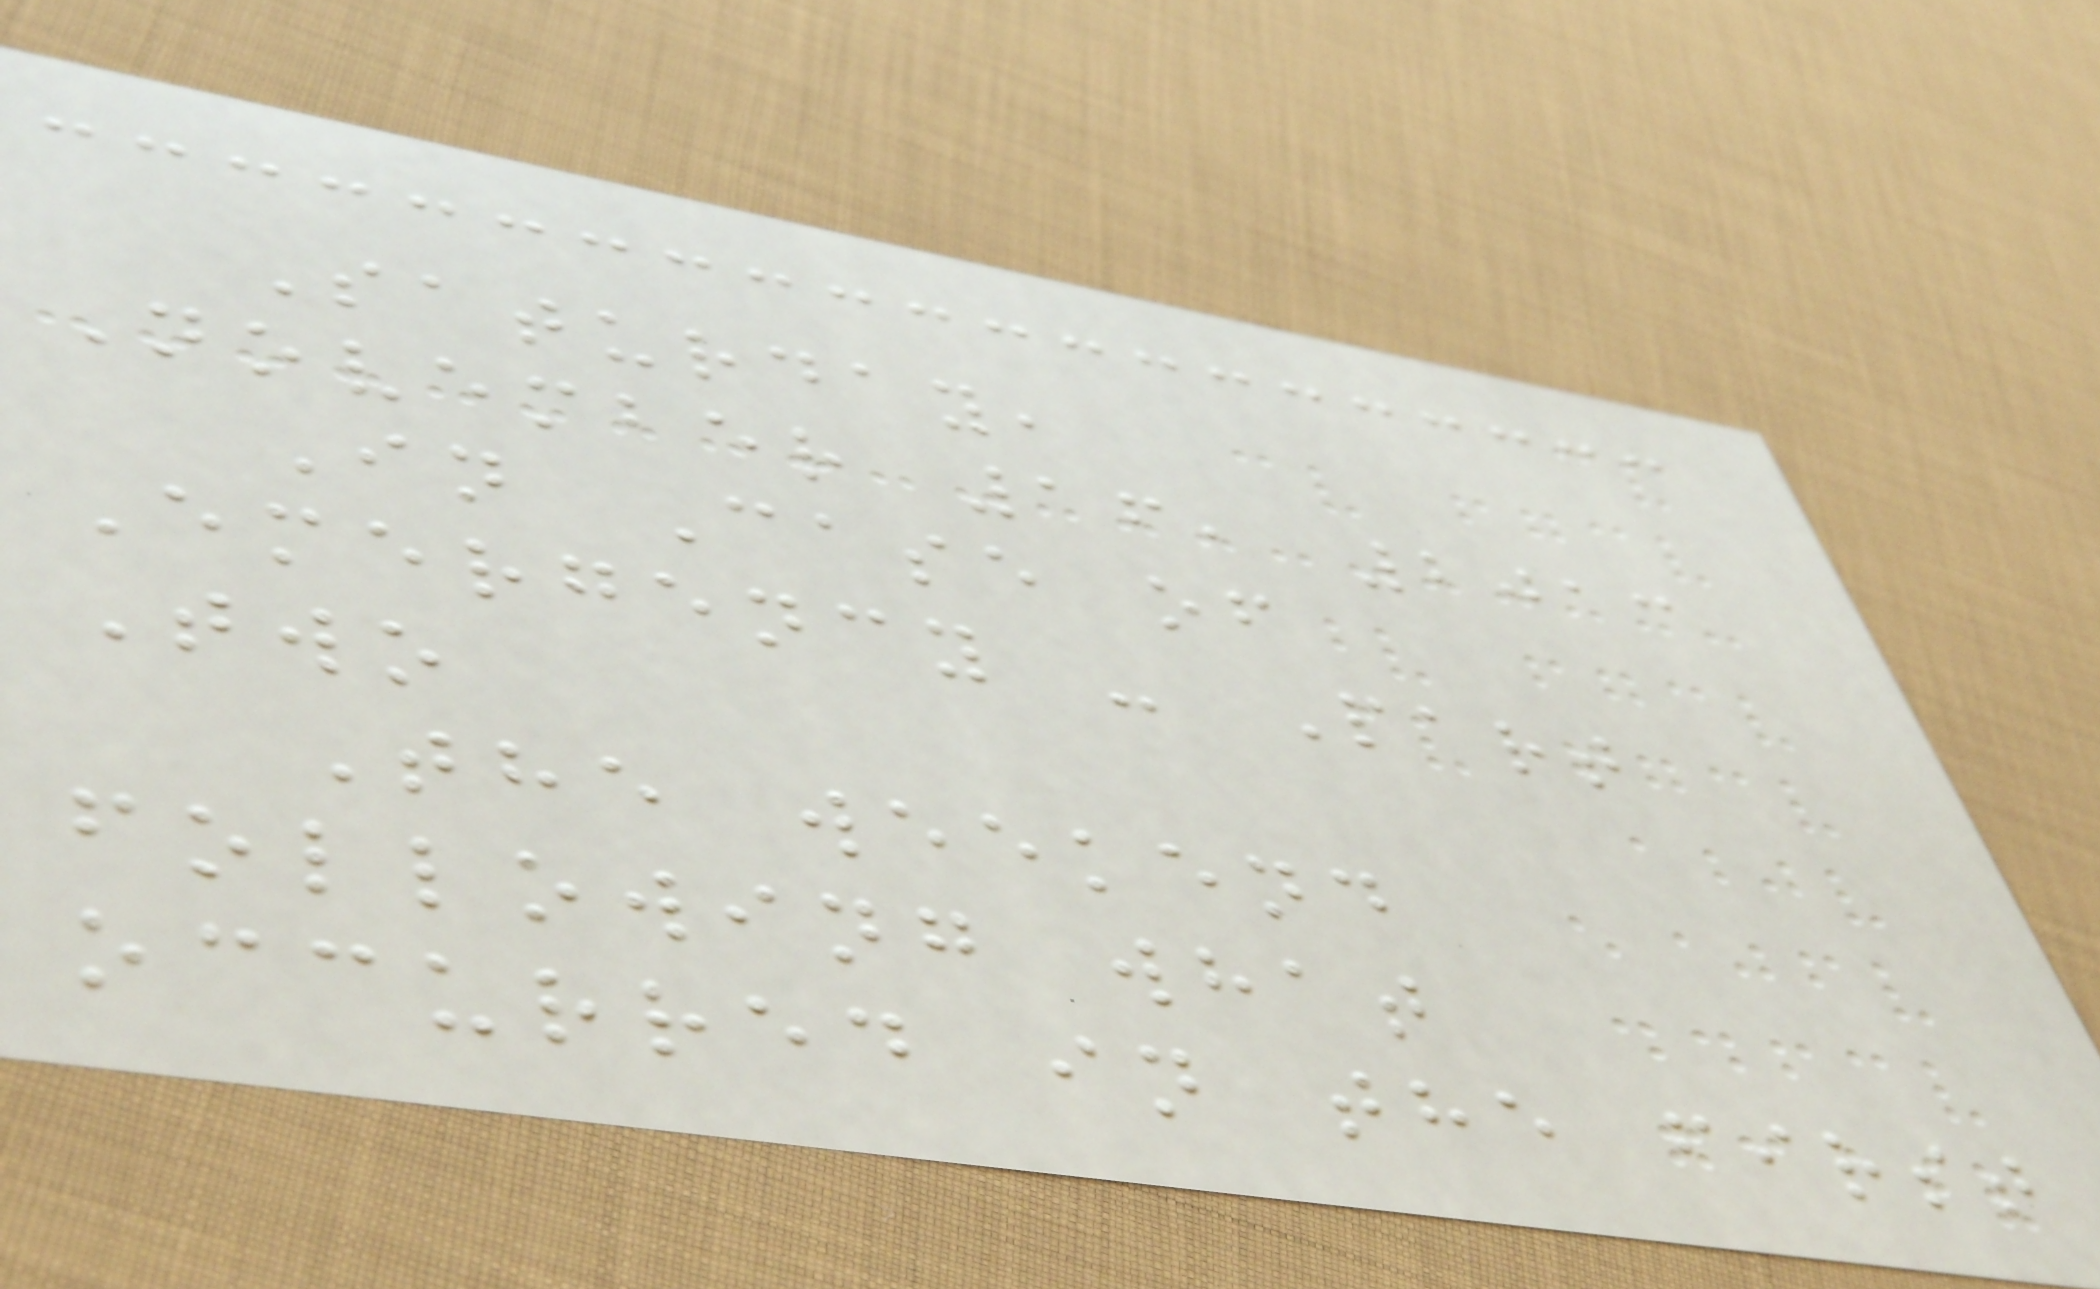Saturday,
November 16, 2013
In Case of
Emergency - Part
Two
The weekend
following what
occurred in the first
